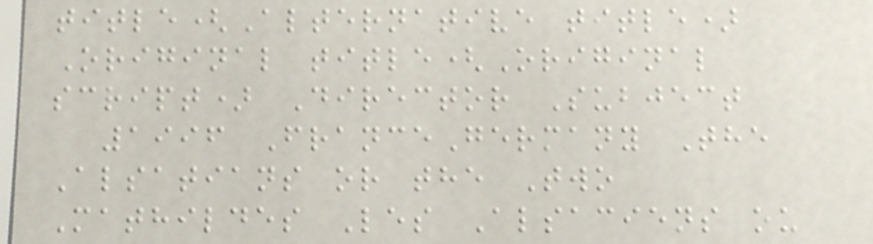title(Alternative title)
Original title(Original
script) Director Subject
1996 FranceGermany The
Alsatians or the Two
Mathildes Les Alsaciens ou
